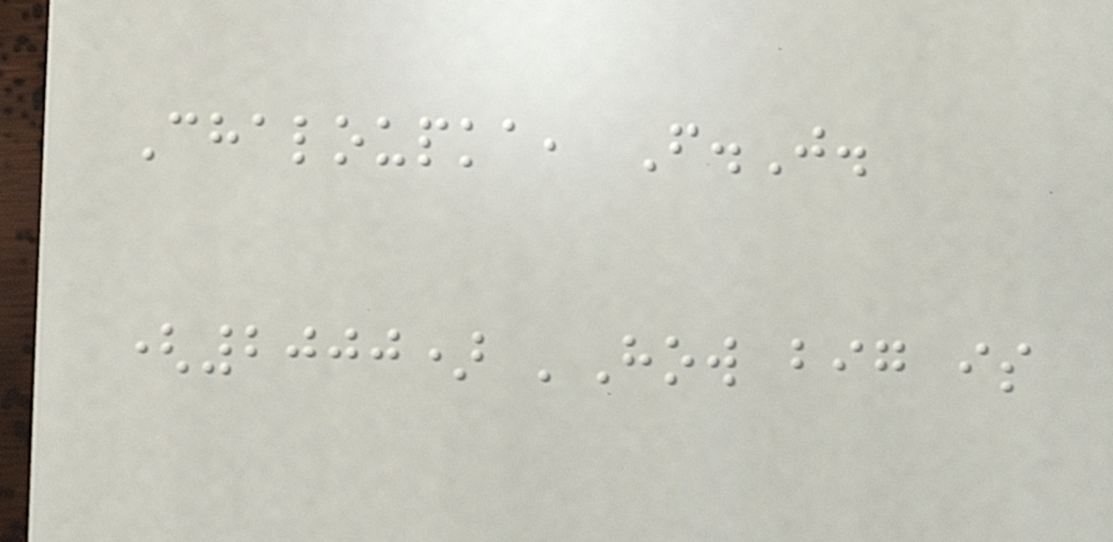Chaloupka, F.J.
(2000) 'How big is
